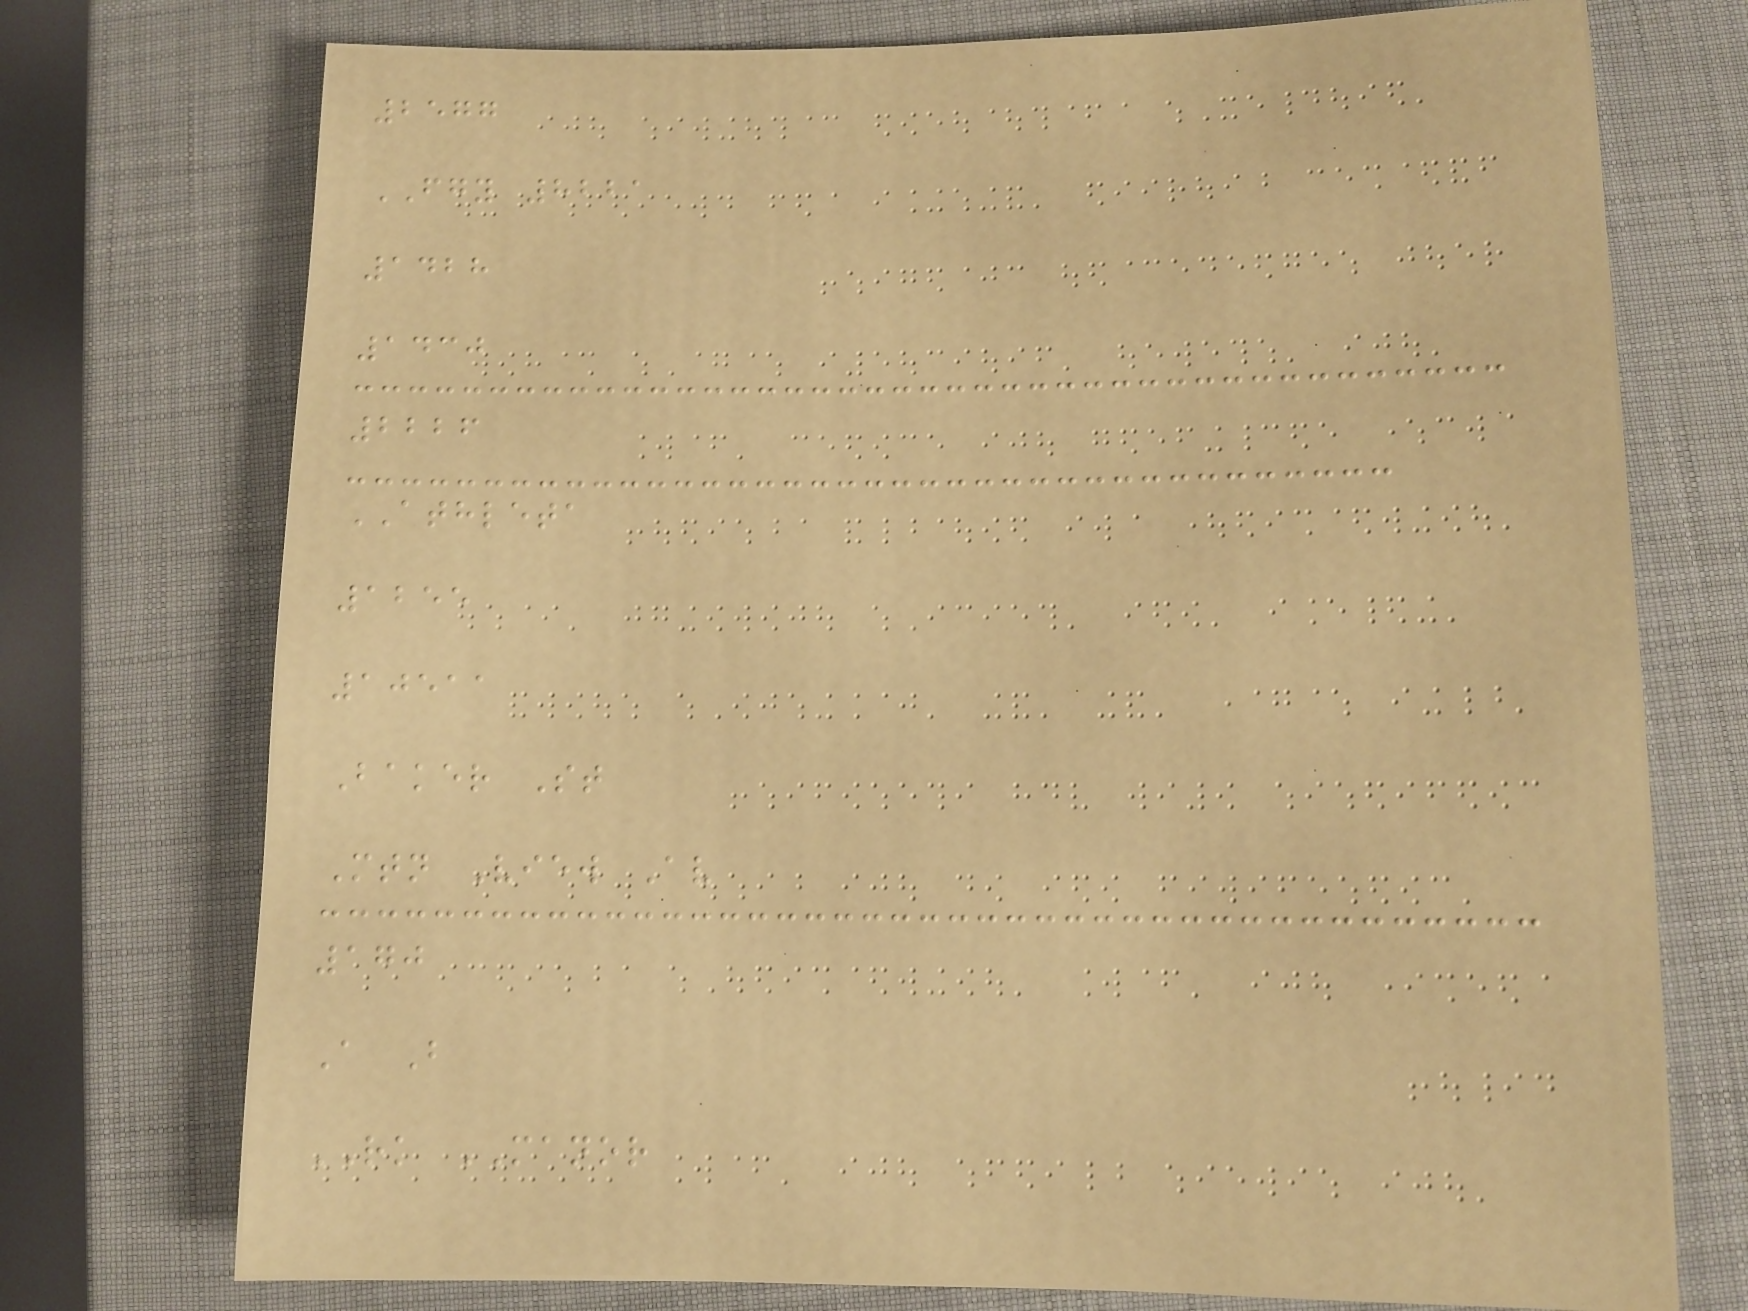2577
FGY 8221
1428
1430
2226
ATHLETA
1255
10511
Baker St
Mtn View Av
170
A B
RK MANOR
